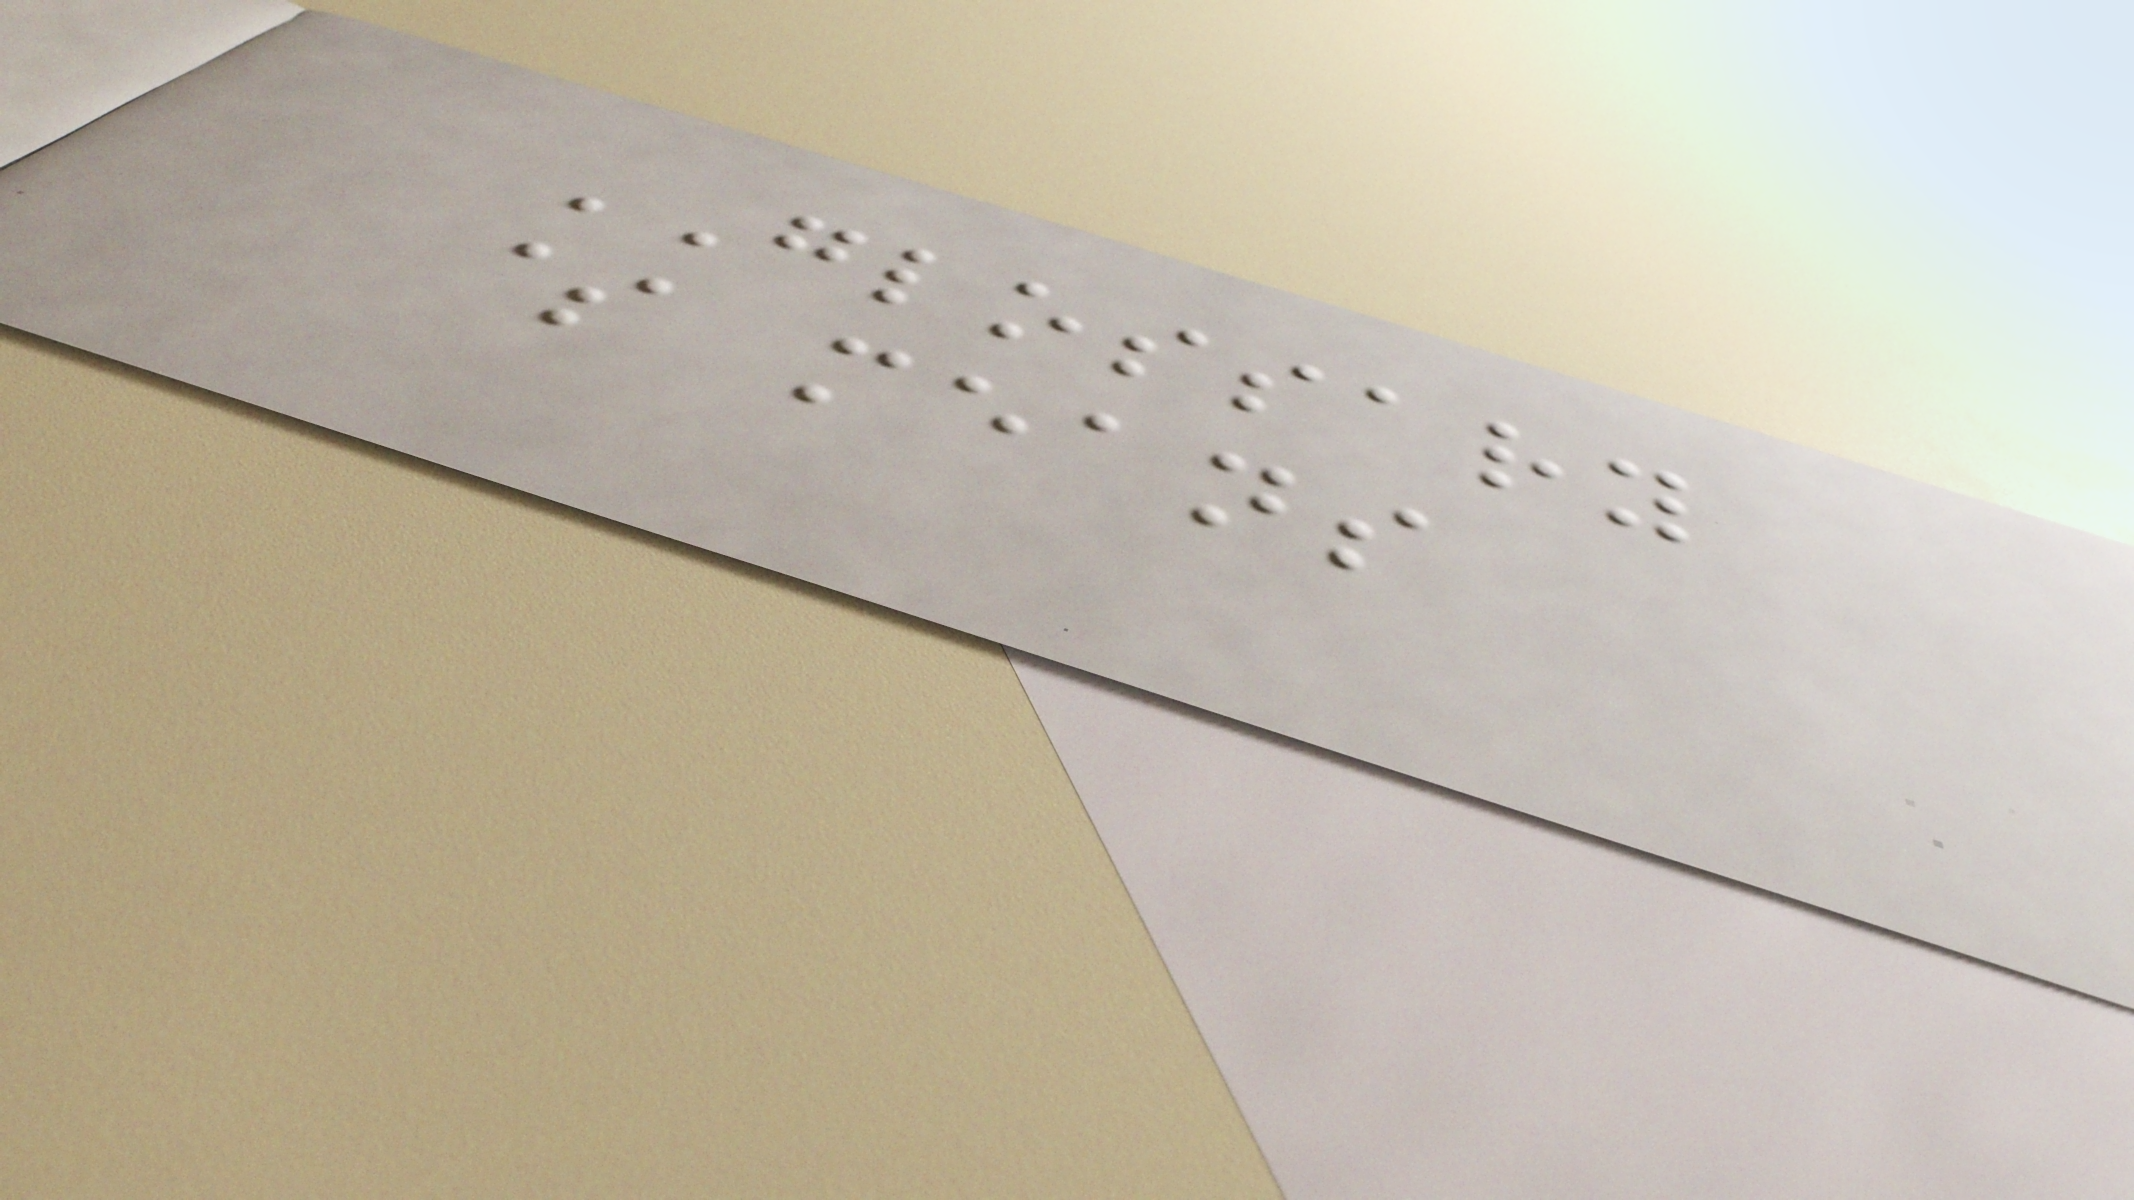GLOSSARY
$ means
